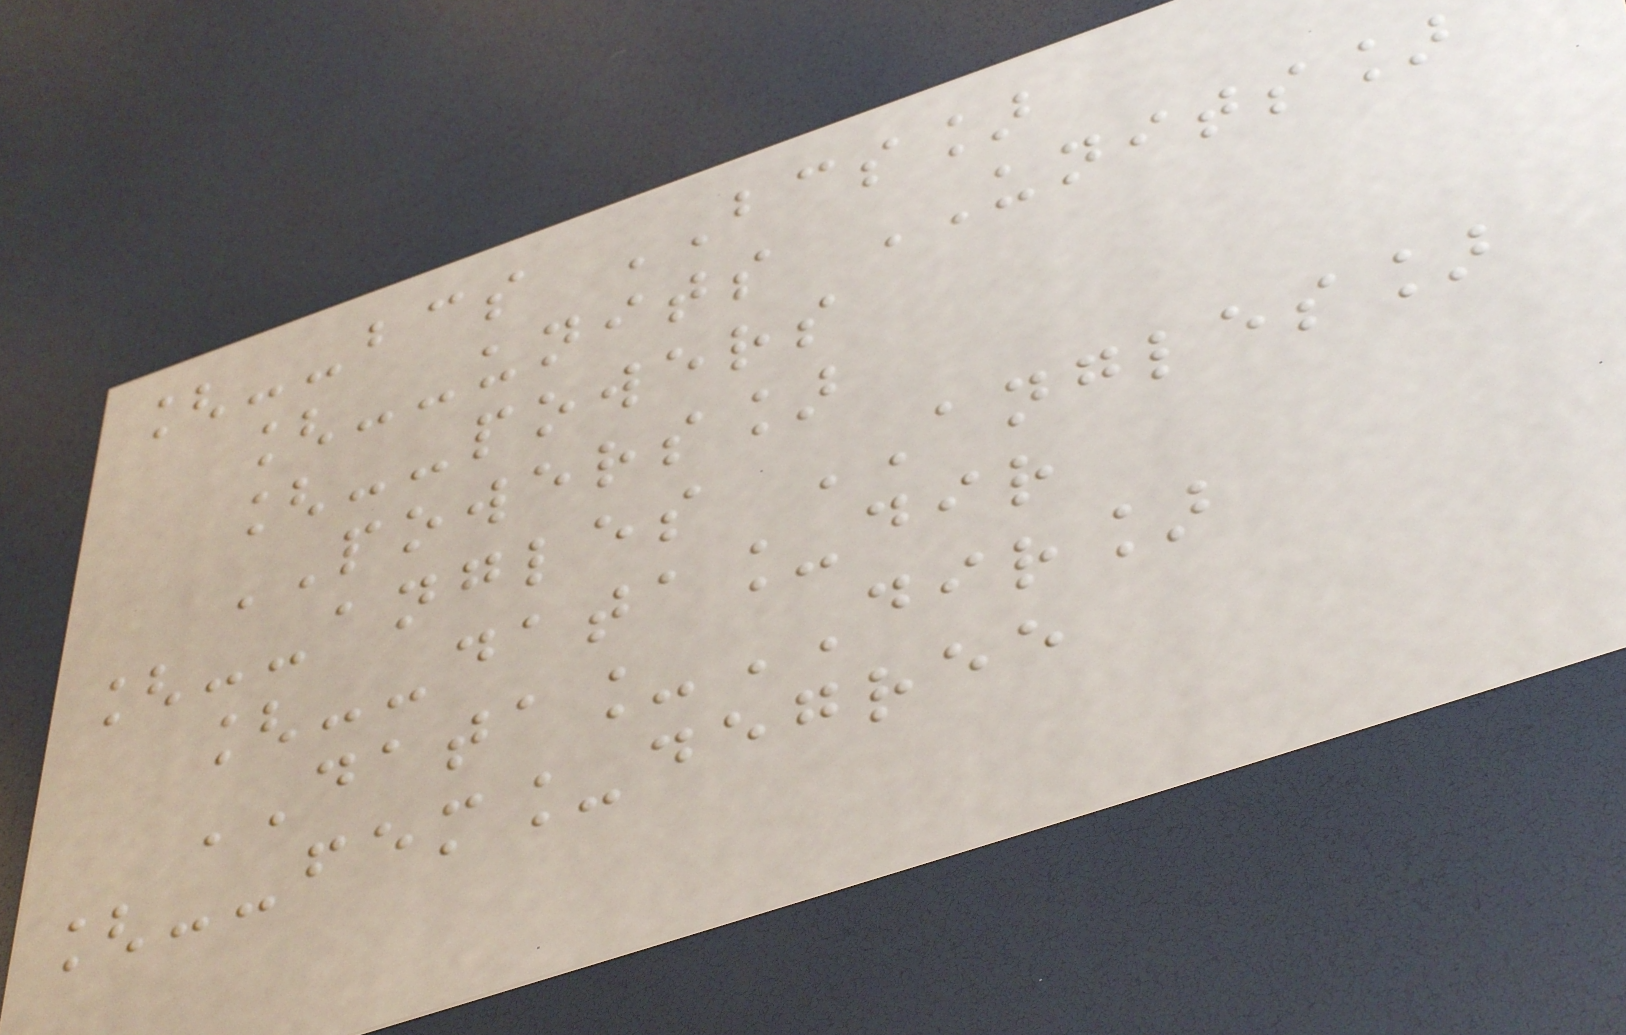[--bcs BCS]
[--units UNITS]
[--powers
POWERS]
[--angles ANGLES]
[--data_dir
DATA_DIR]
[--fem_degree
